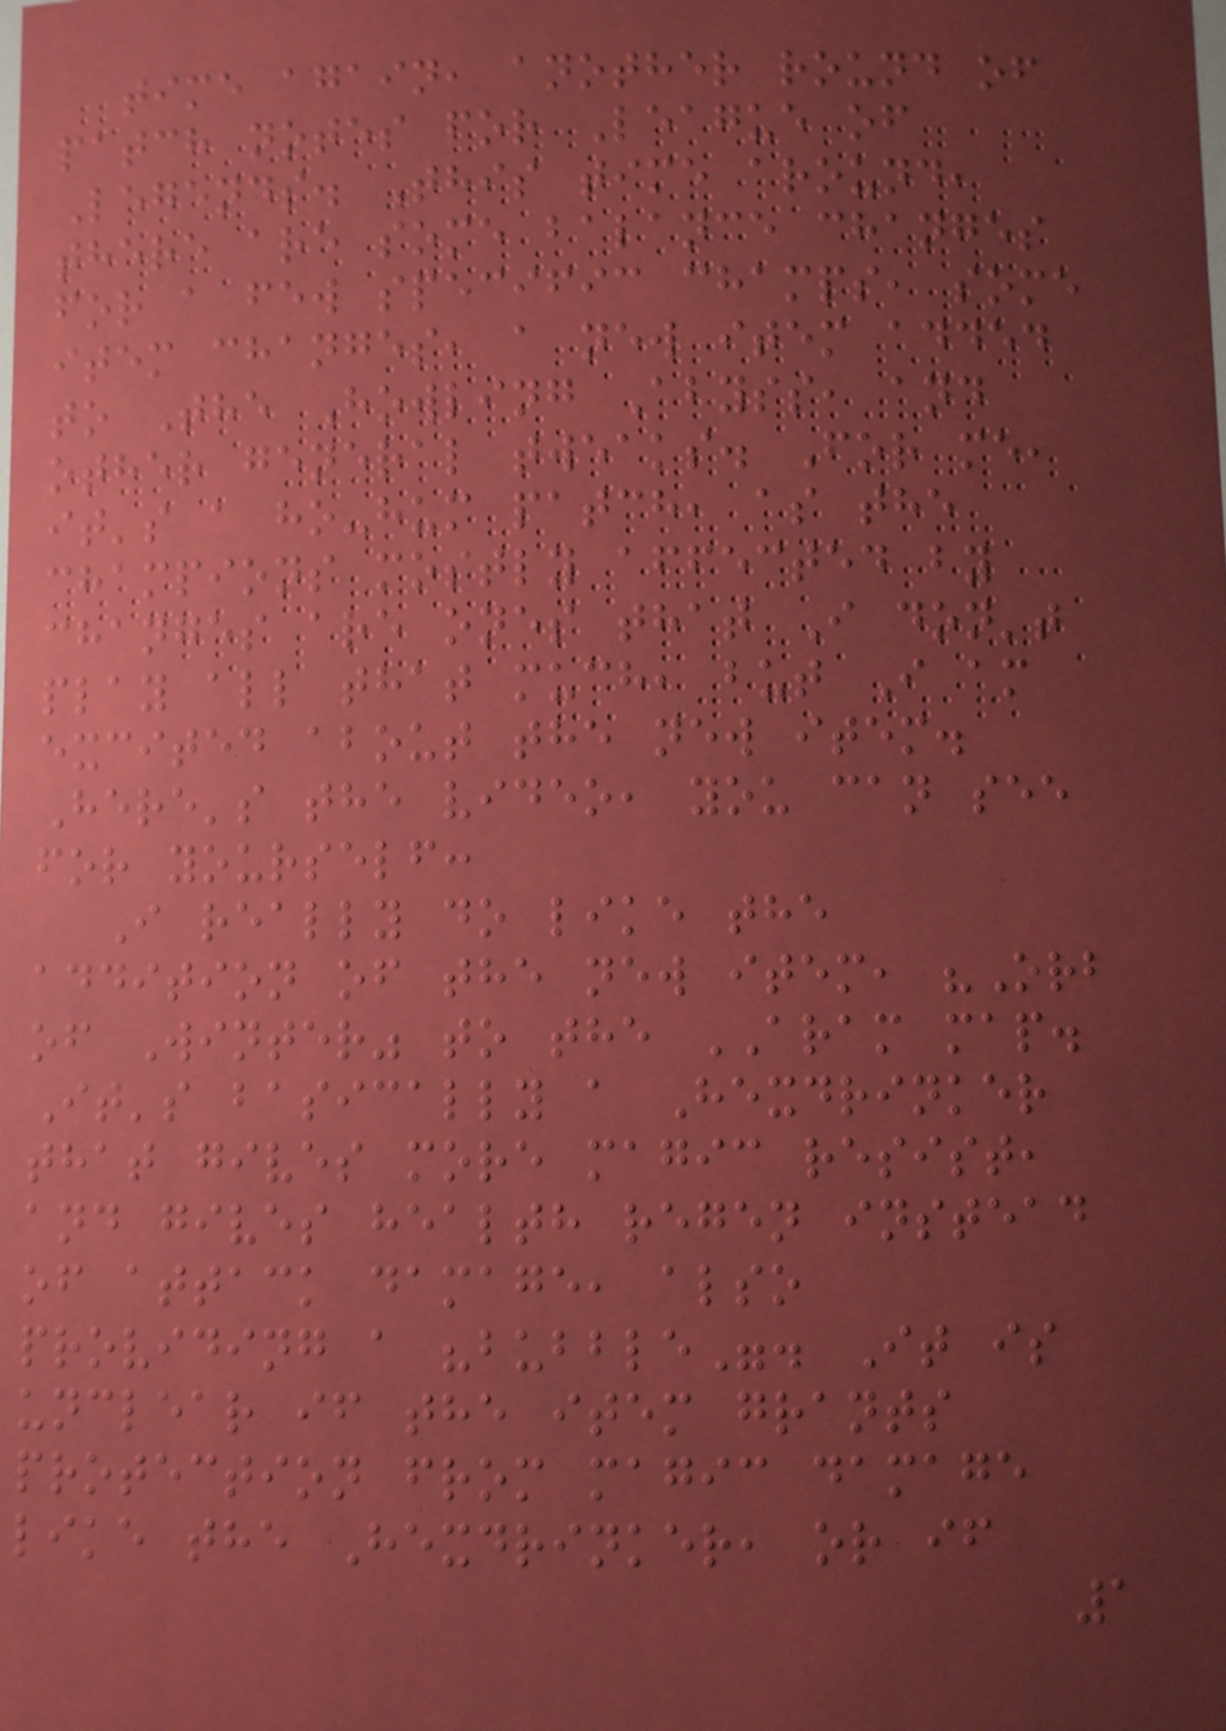time again, another round of
patch notes for League of
Legends. This time around,
there are some balance changes
for a few specific champs, some
item changes, a new item added
to The Howling Abyss, and
other general tweaks. For me,
it's a ho-hum patch, as the
champions mostly affected by
changes are ones that I don't
play all that much, but I am
excited about the new item.
Here's the video, you can see
for yourself:
I really do like the
addition of the new item, "Orb
of Winter" to the ARAM map.
It's basically a Hexdrinker
that gives more magic resist,
and gives health regen instead
of attack damage, also
providing a "bubble". It is
unclear if the item grants
protection from magic damage
like the Hexdrinker, or if
1
